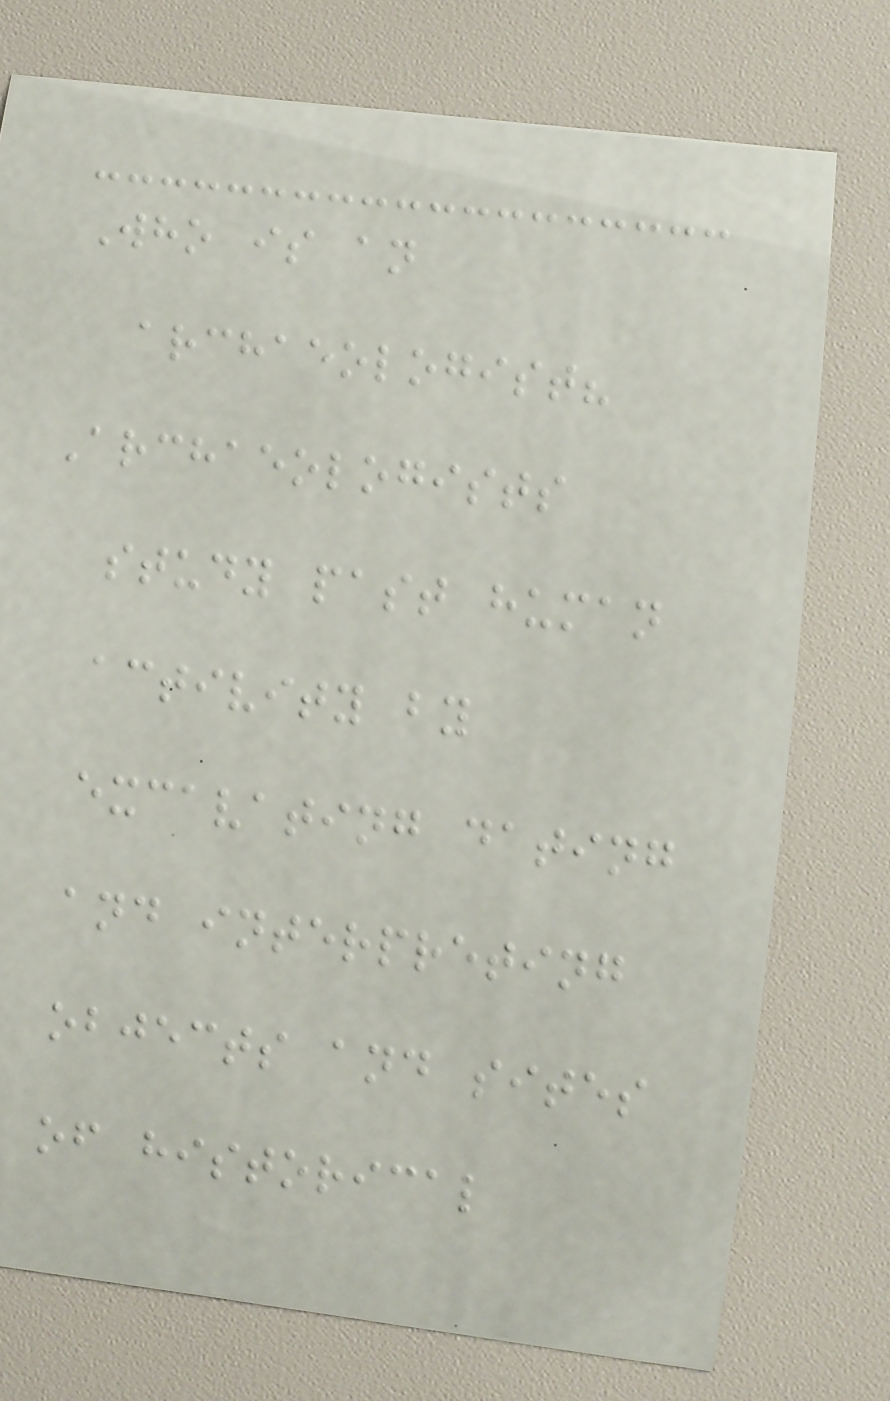Who is an
archaeologist?
Archaeologists
study past human
activity by
excavating dating
and interpreting
objects and sites
of historical
